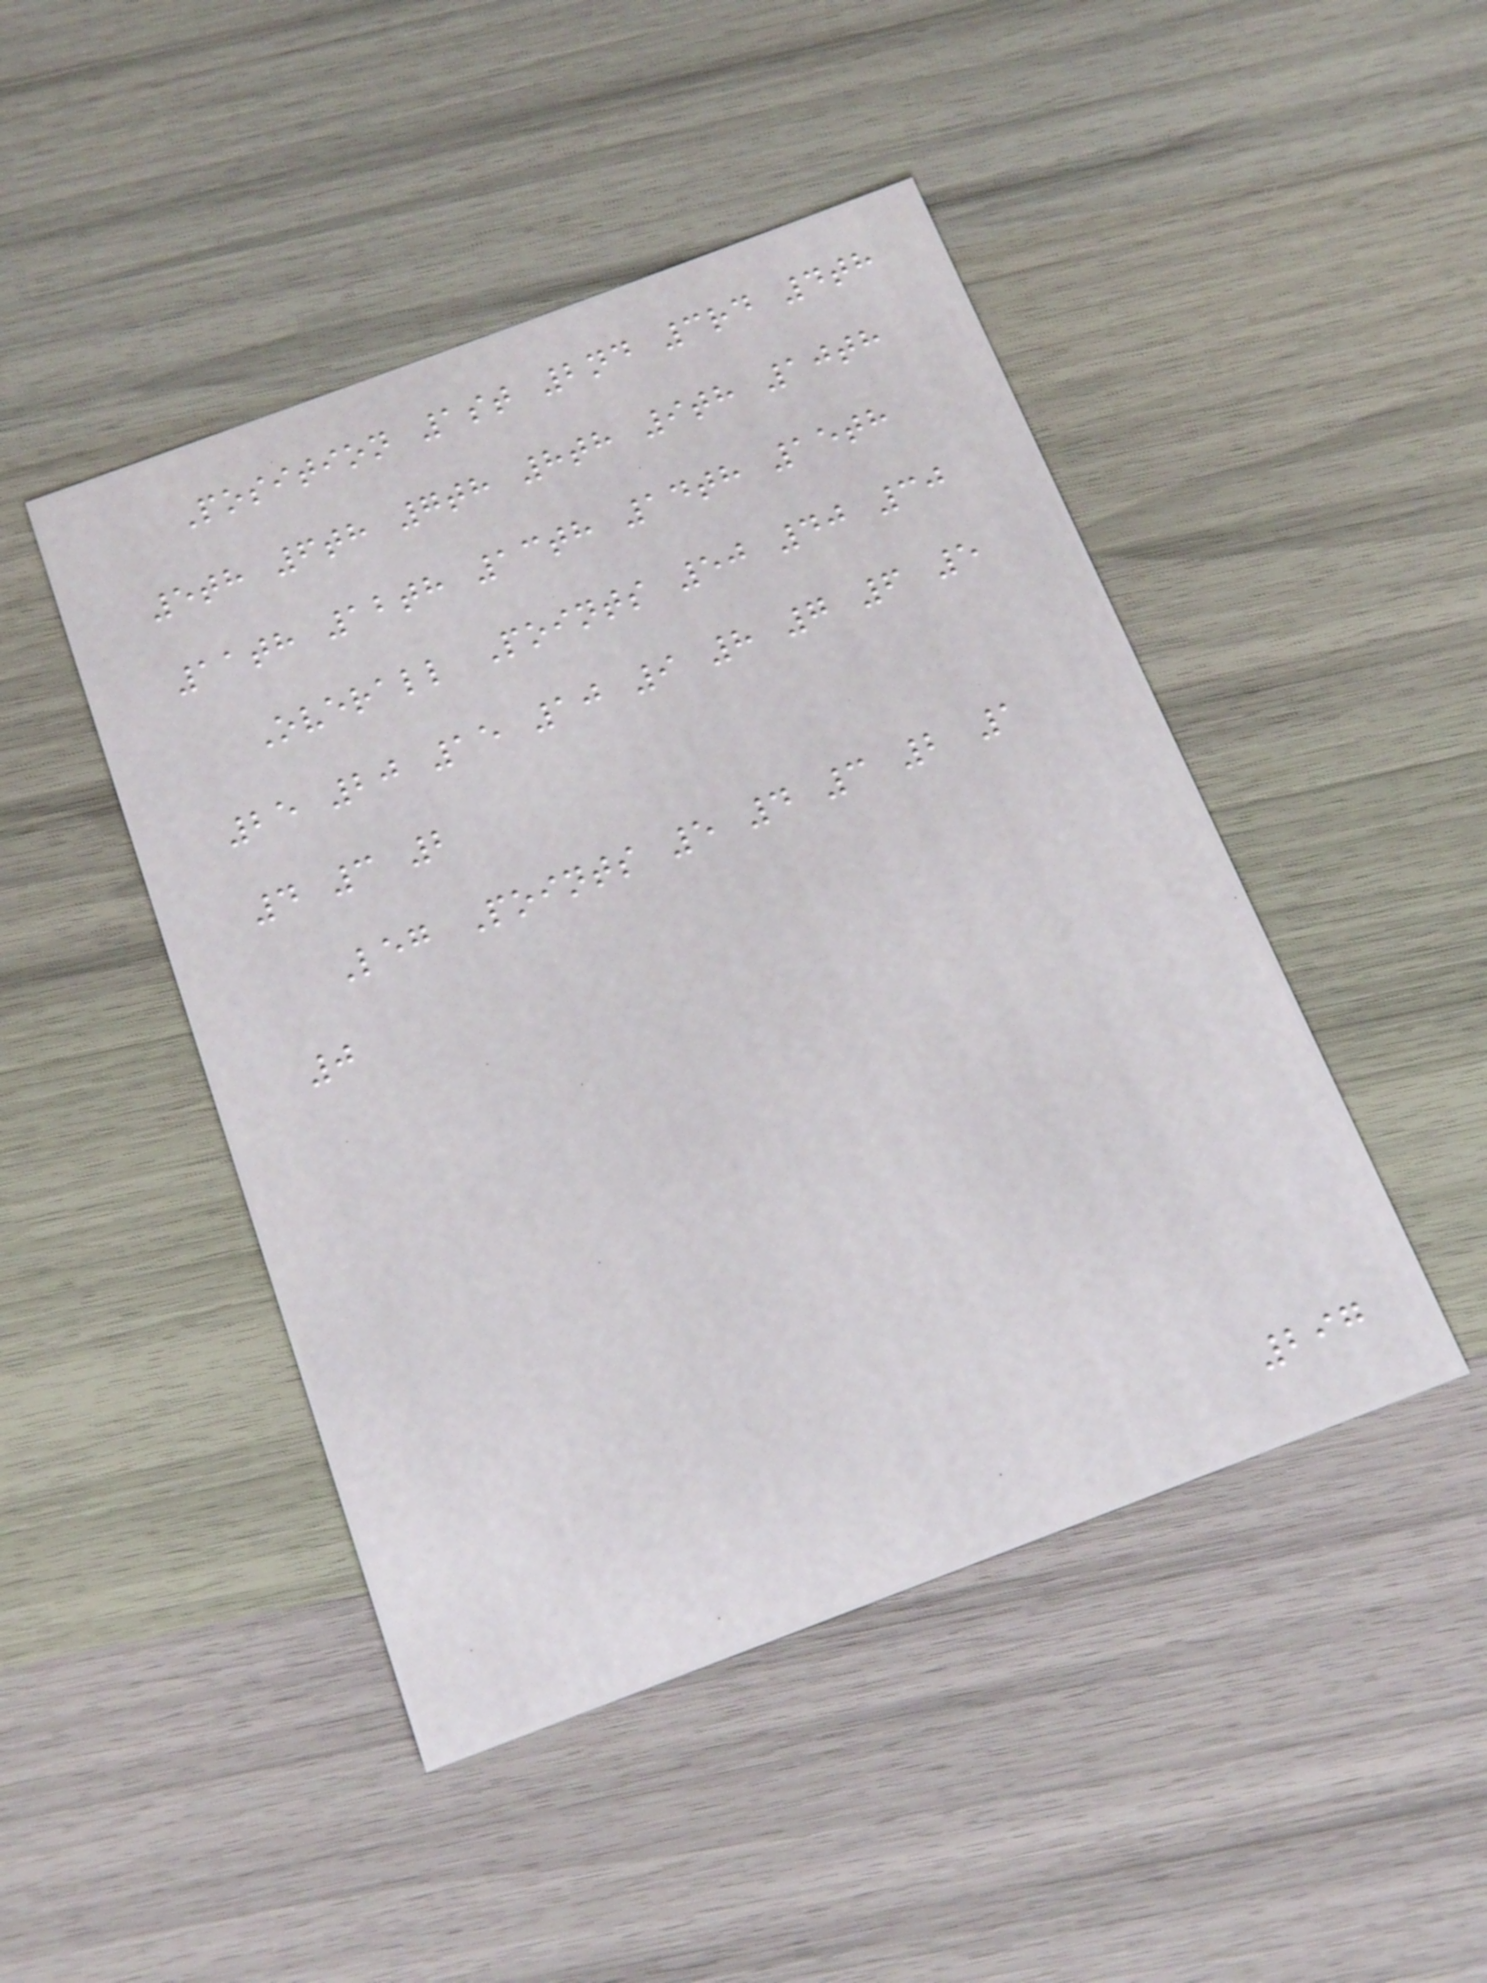Position 1st 2nd 3rd 4th
5th 6th 7th 8th 9th 10th
11th 12th 13th 14th 15th
Overall Points 50 40 30
25 20 15 10 9 8 7 6 5
4 3 2
Leg Points 5 4 3 2 1
0
297
